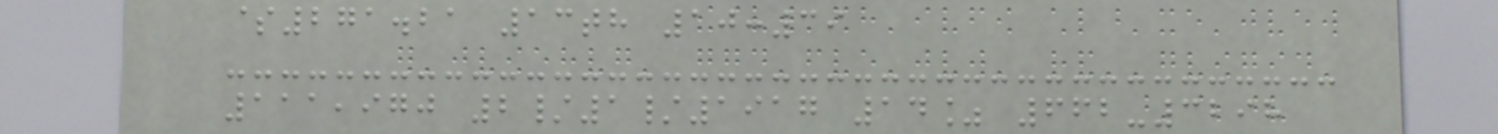$271.21 13th 10:39
111,970 2/1/1917 14% 662-3298
